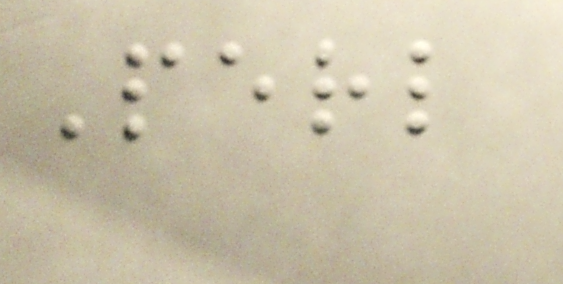Perl
